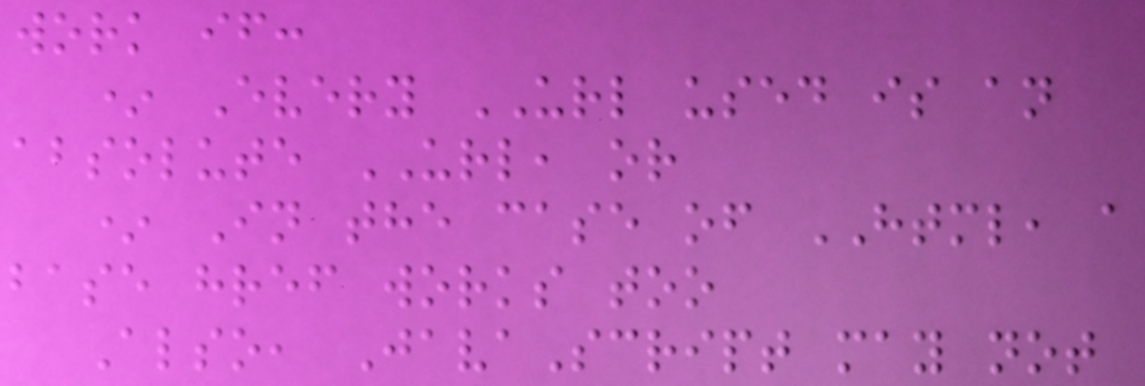work if:
* Every URL used is an
absolute URL, or
* In the case of HTML, a
base href works too
Also, JavaScript may not
